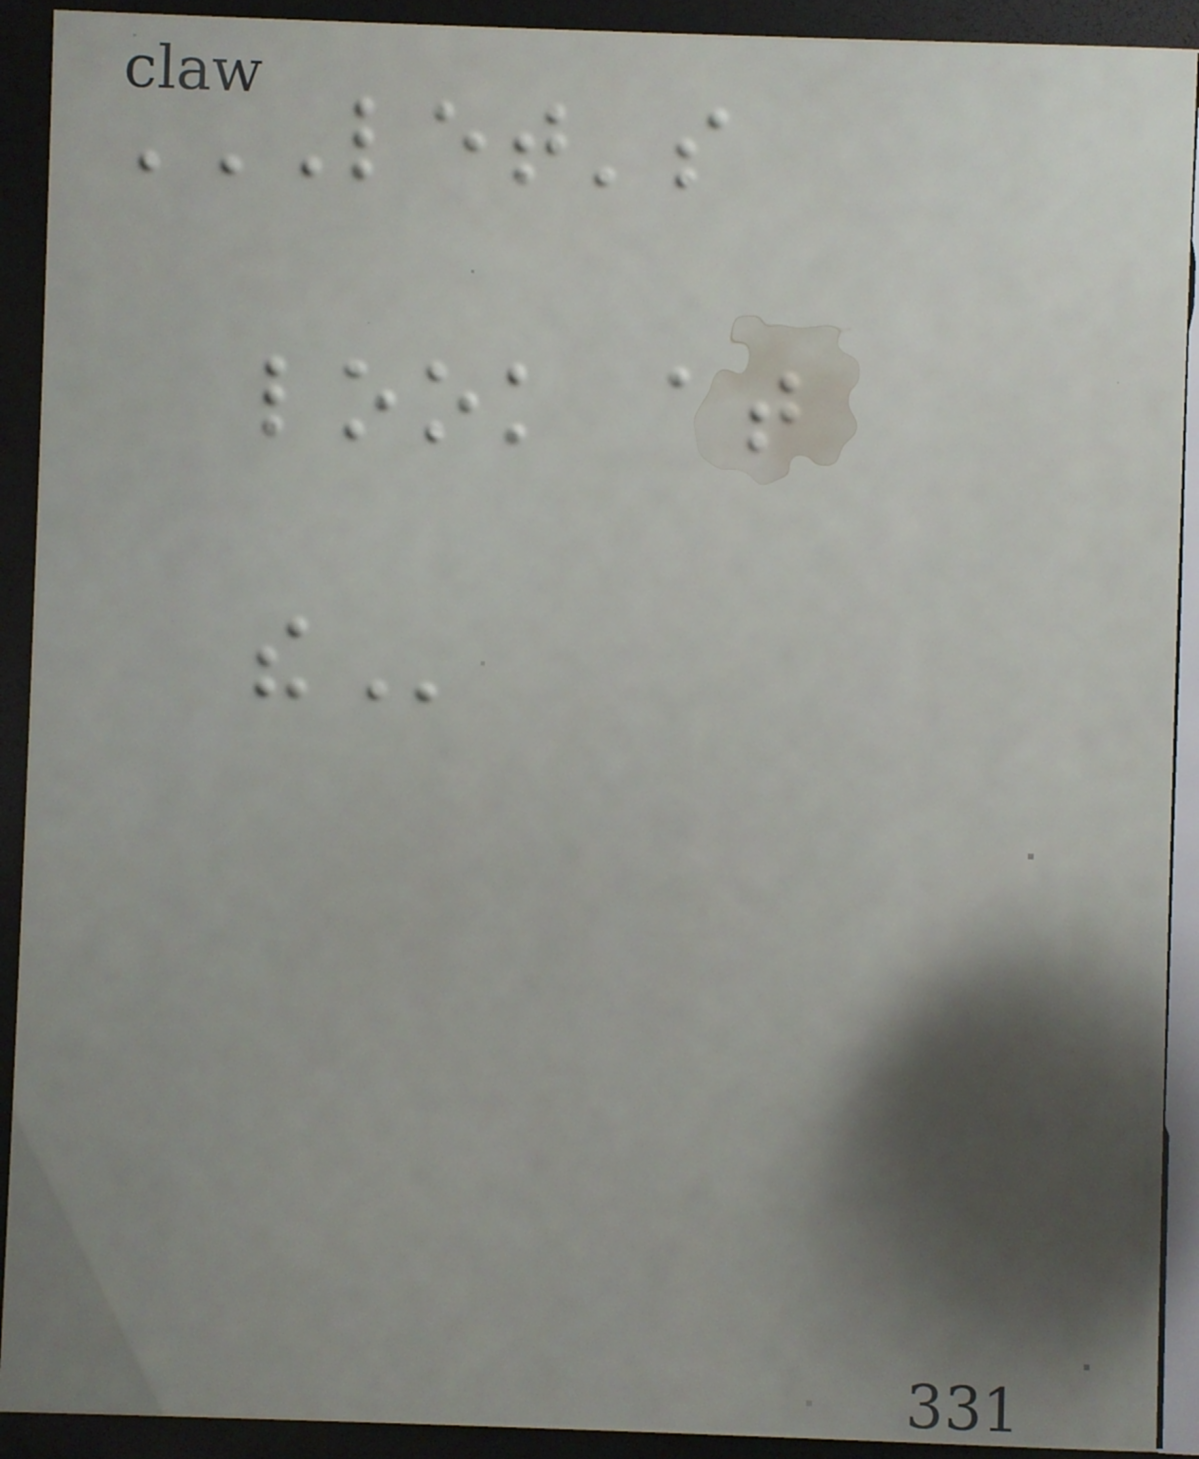LET'S
LOOK AT
THE
